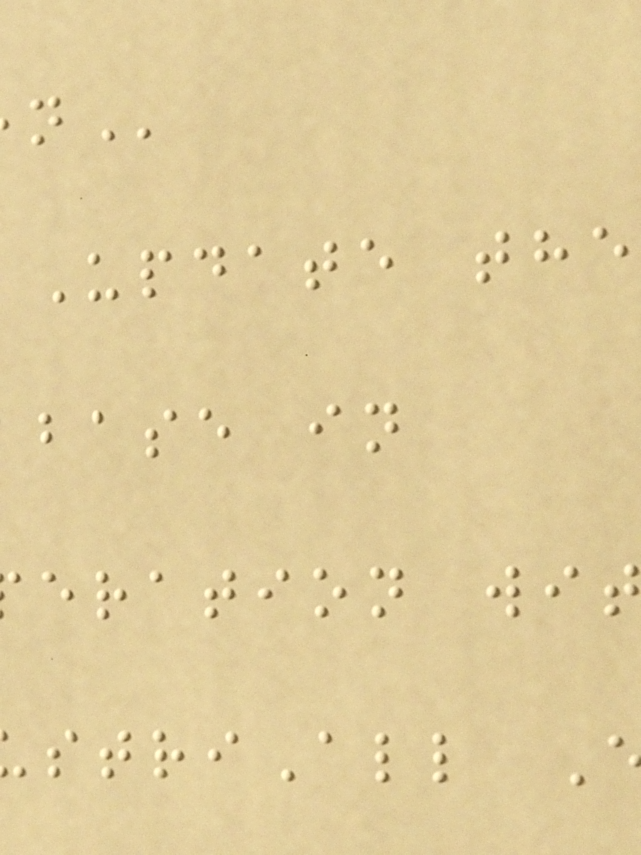Update the
base in
eration wit
striAll
